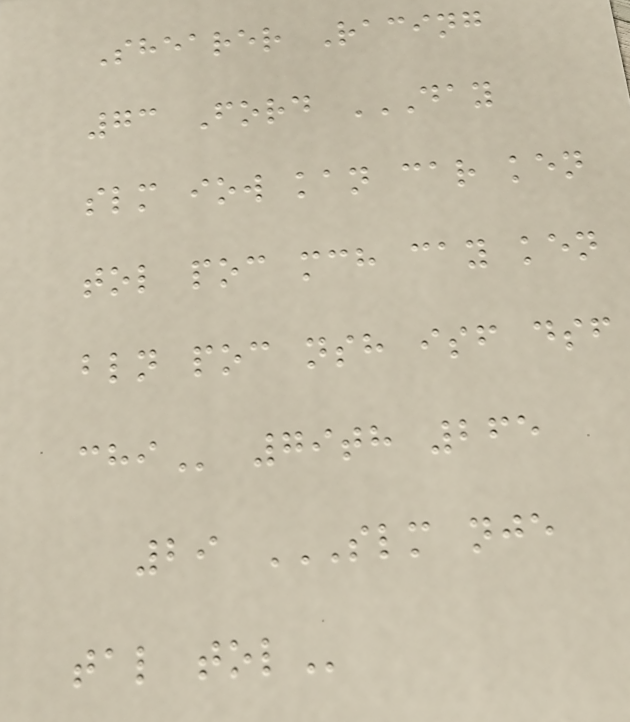Shearer Racing
73 Ford DAY
SLM IOW KAN CAR KEN
TOL POC MCH CAY KEN
BLN POC NSH ISF DSF
CHI 79th 265
29 SLM NJE
TAL TOL
